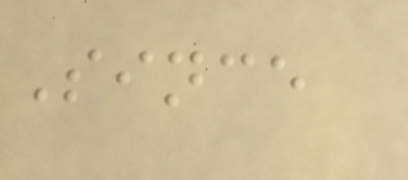Since
